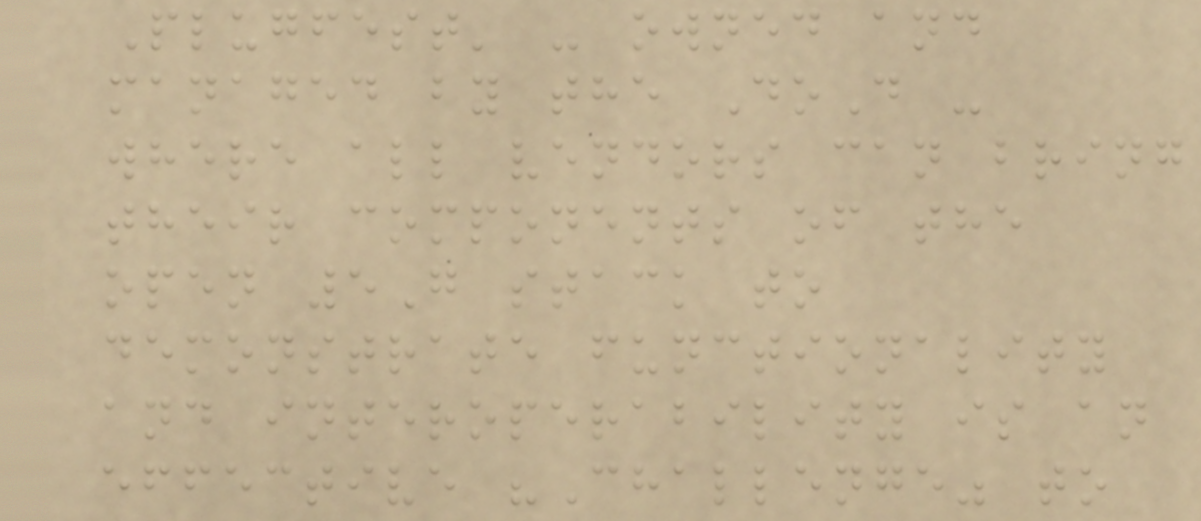Plugfest' - owned and
managed by the DoD -
where all vendors can bring
their components of the
open 5G stack to
demonstrate functionality
and interoperability is an
effective "Challenge" to
